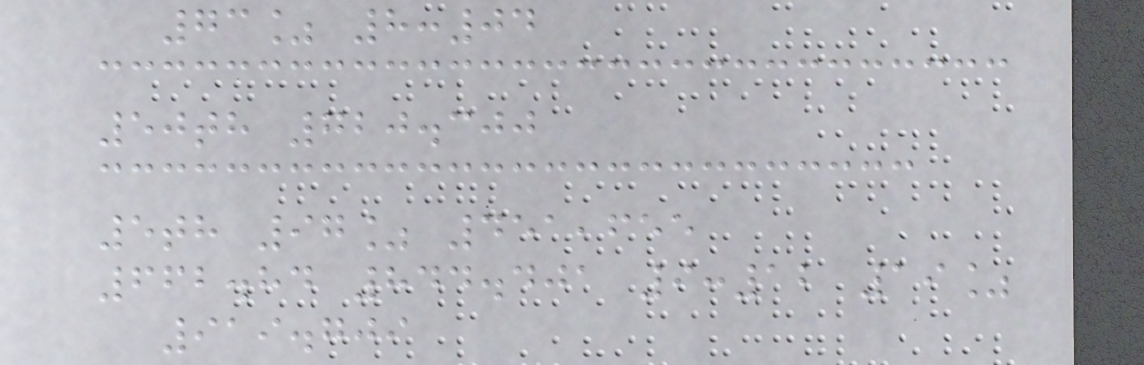73% 8:04
50th 720.300
5th 97% 451,655
662.84 844.401 9:12 19%
919.709
